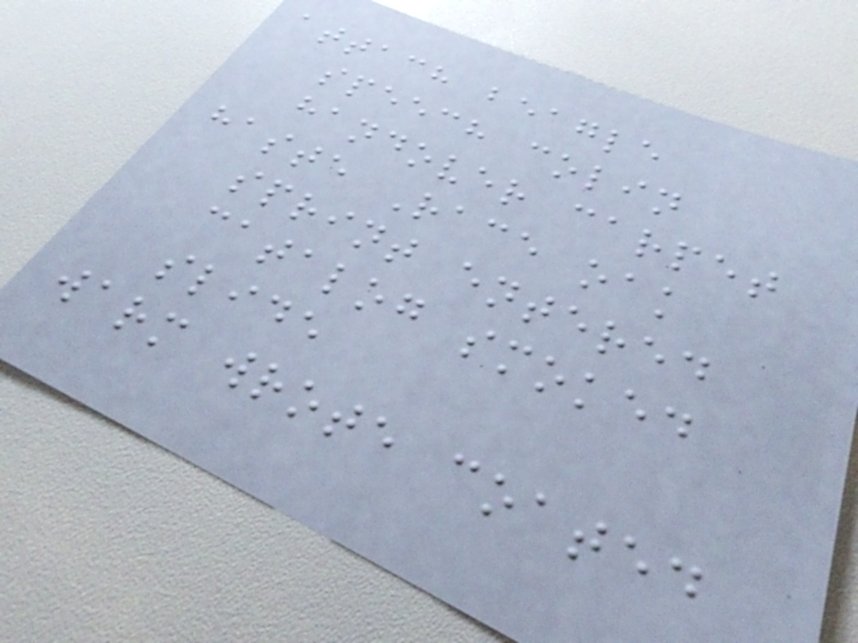attach beagle
speech colin
handover carpet
haste Race oak
sprint entered
catalog smoked
slide
warm wrote coated
